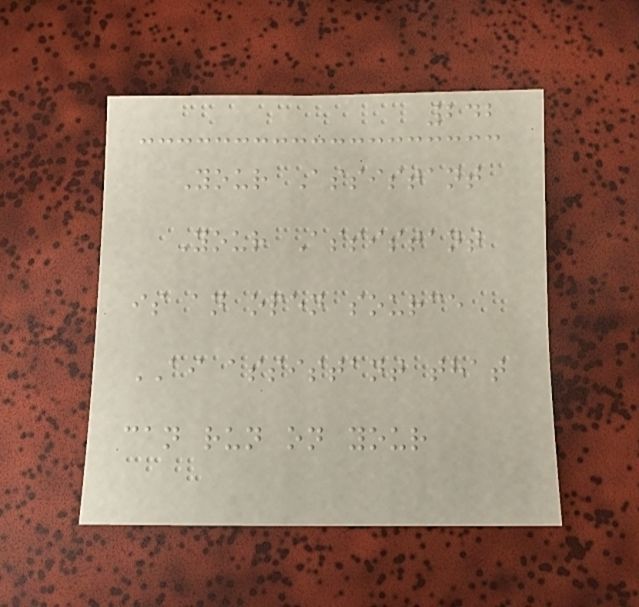242
Your Assistant
Your Assistant
is an open source
AI assistant that
can run on your
